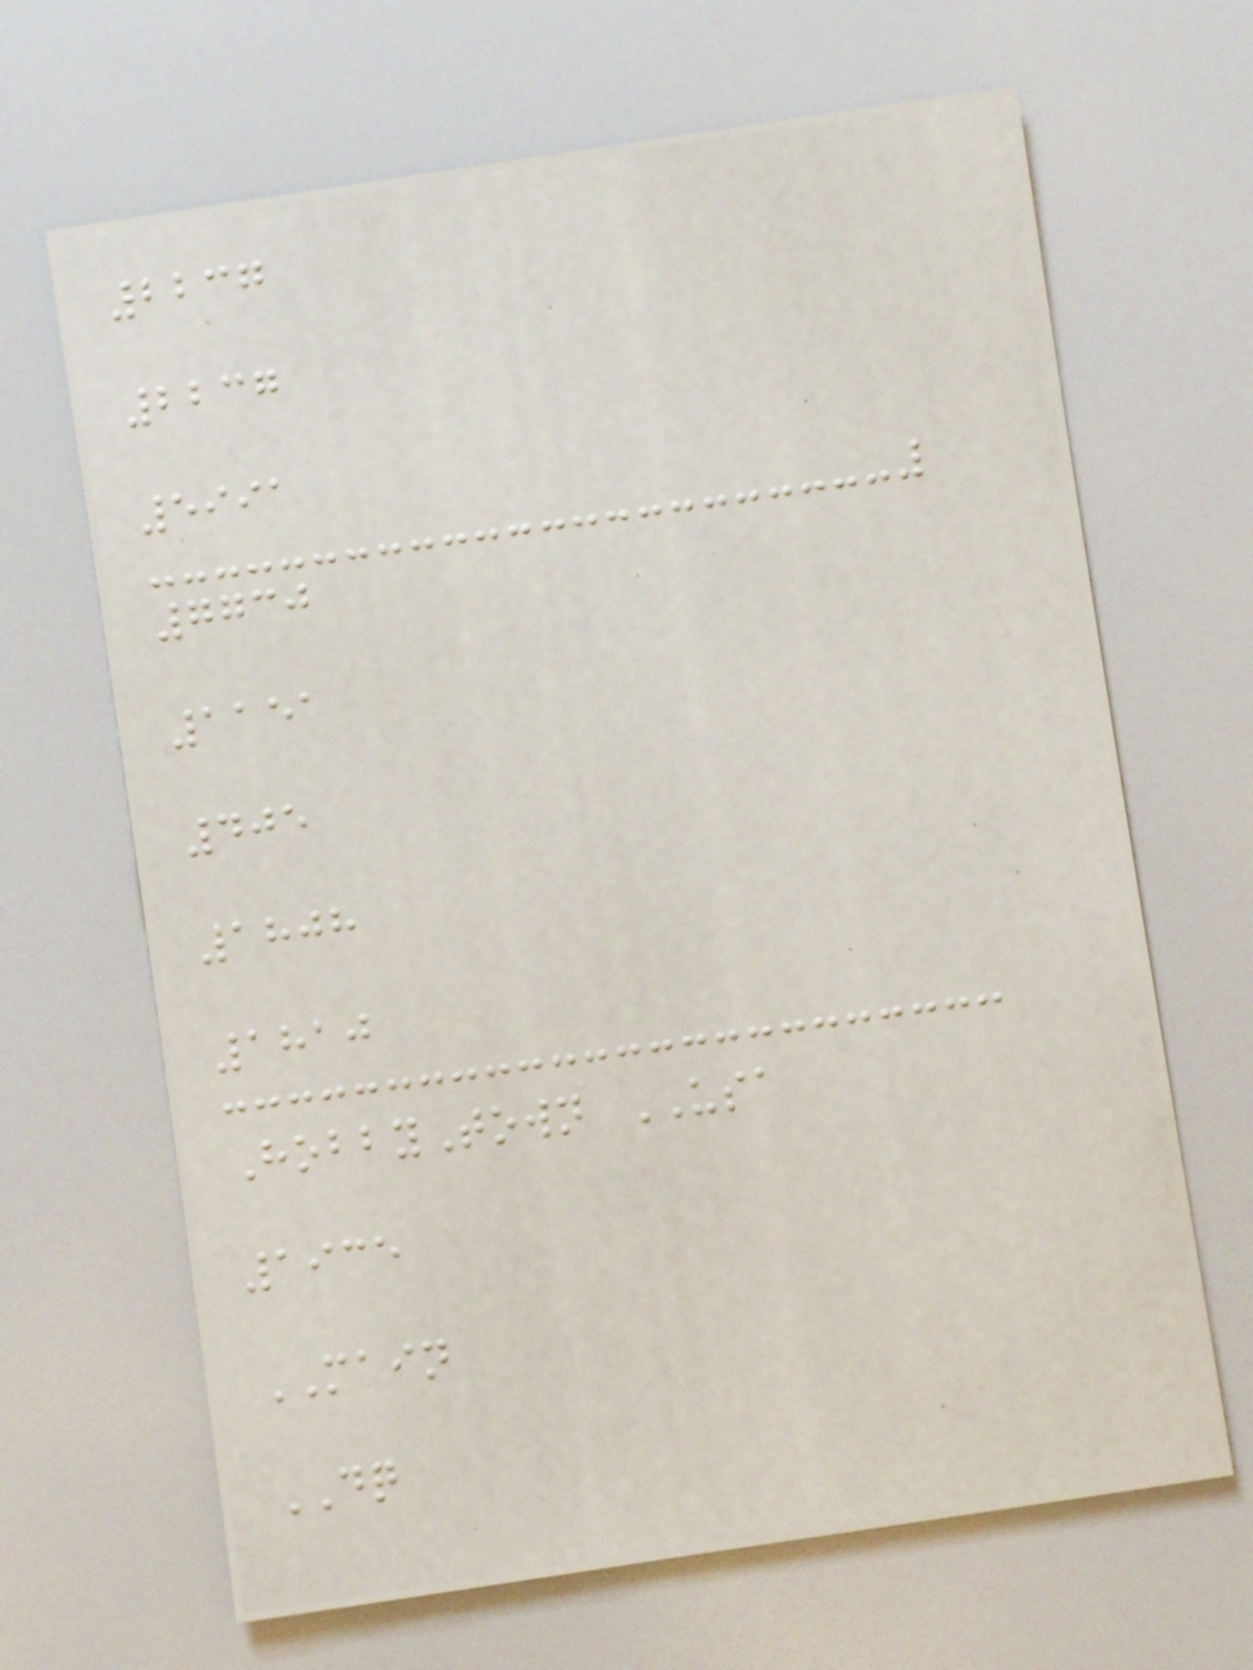2237
2237
5991
7730
1151
405
1808
1810
HobbyTown USA
1935
MAIN
DQ
